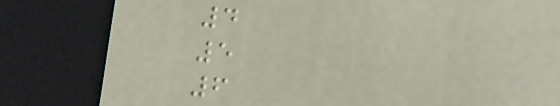4
5
6
